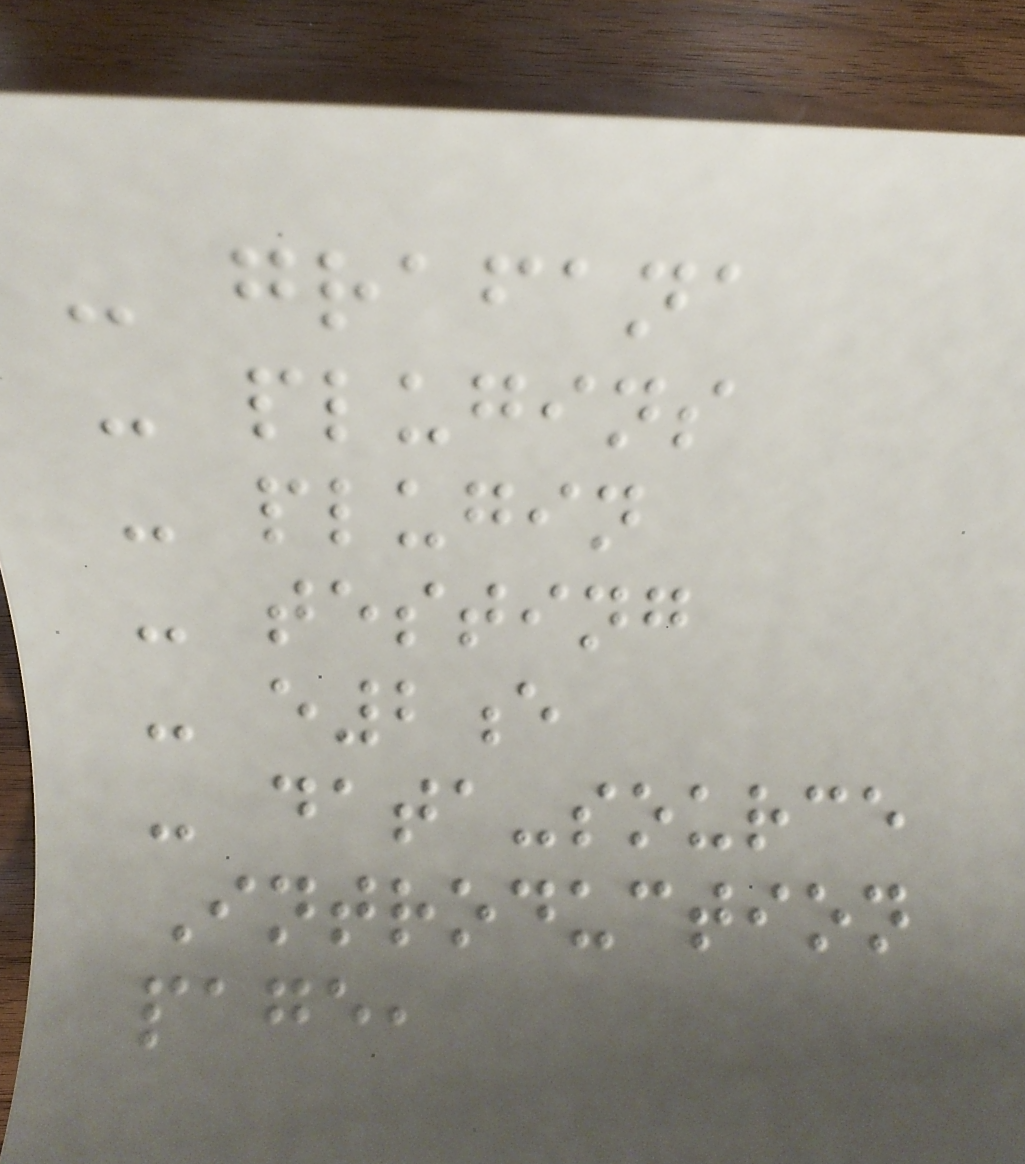- grafana
- plugins
- plugin
- testing
- e2e
- data-source
Introduction
page,
